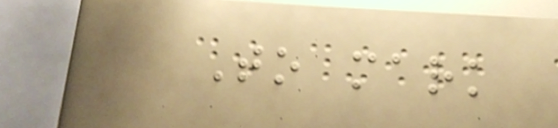To mark
